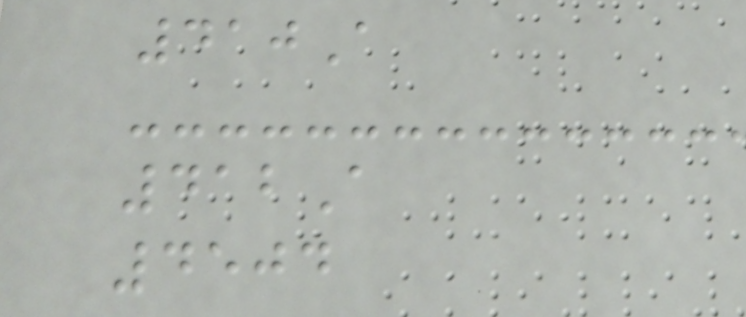410A
412A
4504
